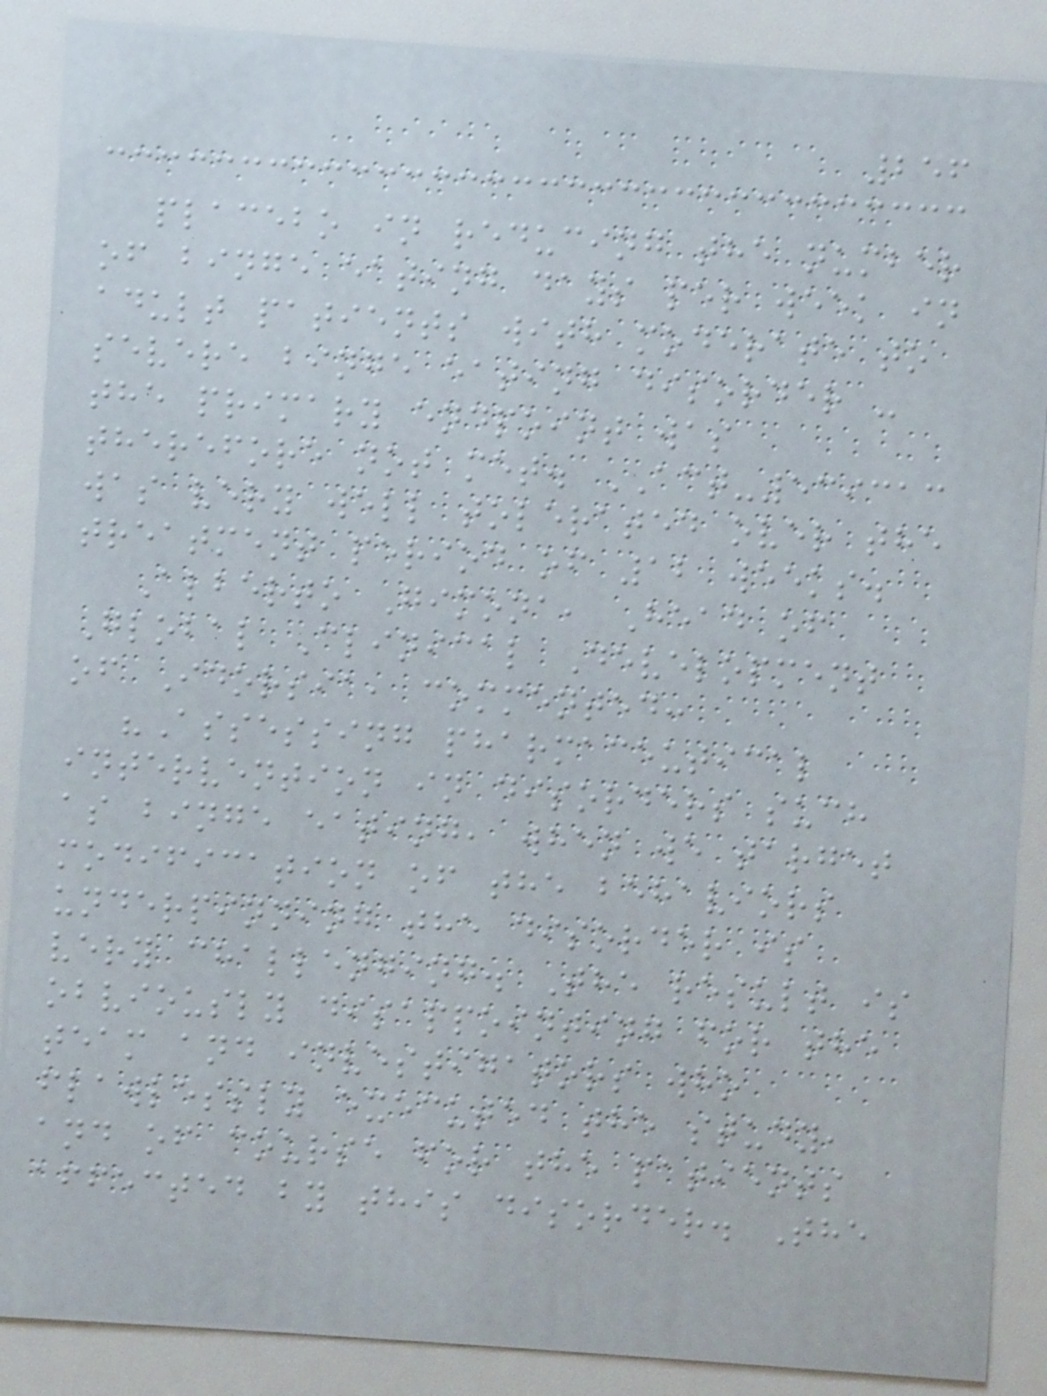256
placebo in reducing the number
of binge eating days per week in
adult patients with moderate to
severe binge eating disorder -
the primary endpoint was
therefore not met. ACT-539313
was very well tolerated over the
treatment period of 12 weeks.
Alberto Gimona, Head of
Global Clinical Development
of Idorsia, commented:
"Assessing pharmaceutical
intervention in disorders such
as binge eating, when we target
modification of the behaviors
underpinning the disorder is
very challenging. The result is
obviously disappointing for the
team and investigators who
flawlessly executed the study,
and of course for the patients
affected by this disorder. The
